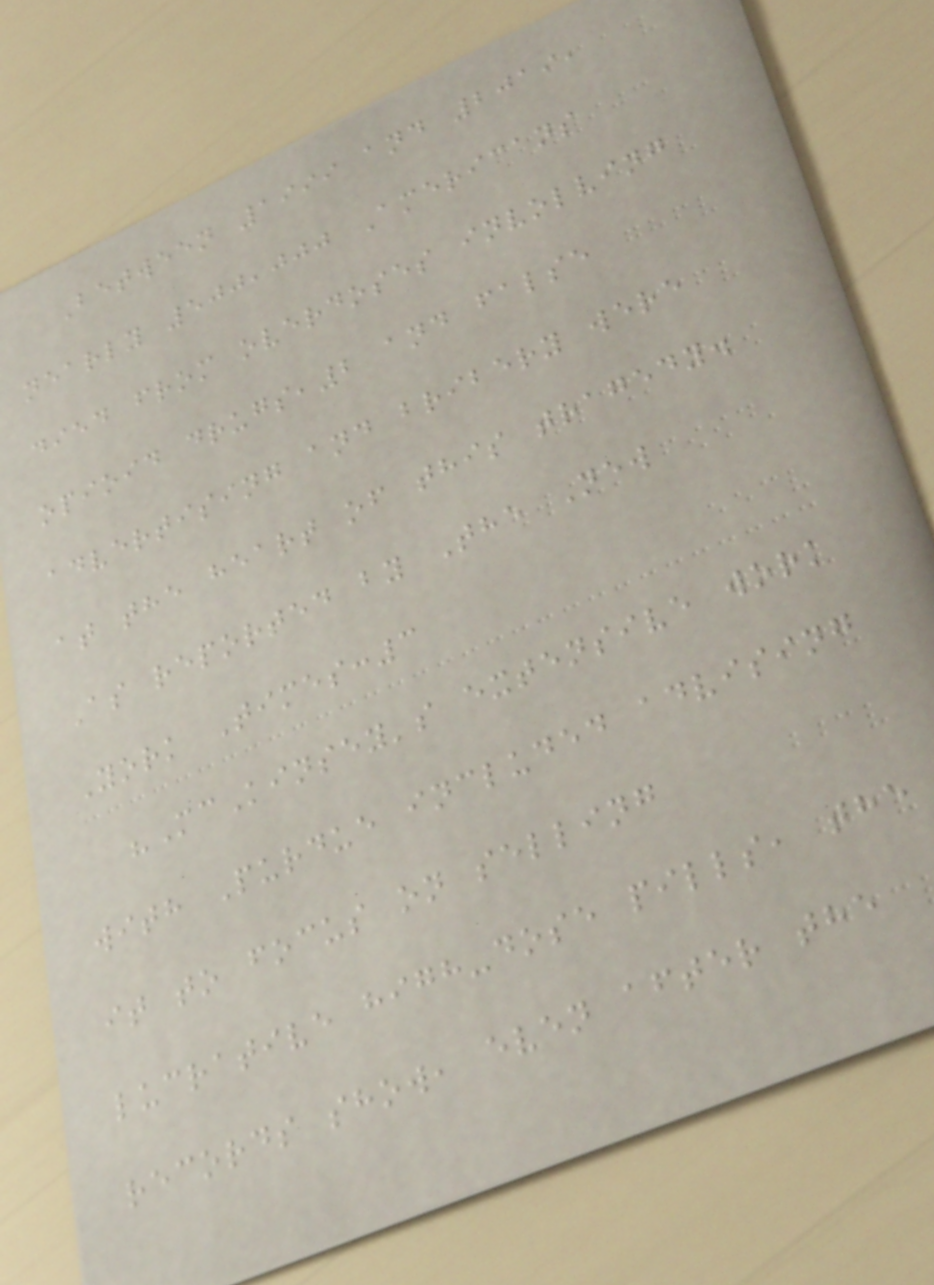Between 1999 and 2019,
nearly 500,000 Americans
died from overdoses involving
opioid drugs,2 and false
advertising and bribery were
at the heart of this tragedy.
As reported by The New
York Times:3
"McKinsey's extensive work
with Purdue included advising
it to focus on selling
lucrative high-dose pills, the
records show, even after the
